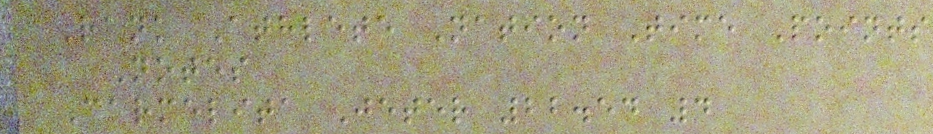Rank Athlete Nation Time Points
Notes
Carmelita Jeter 22.54 4
